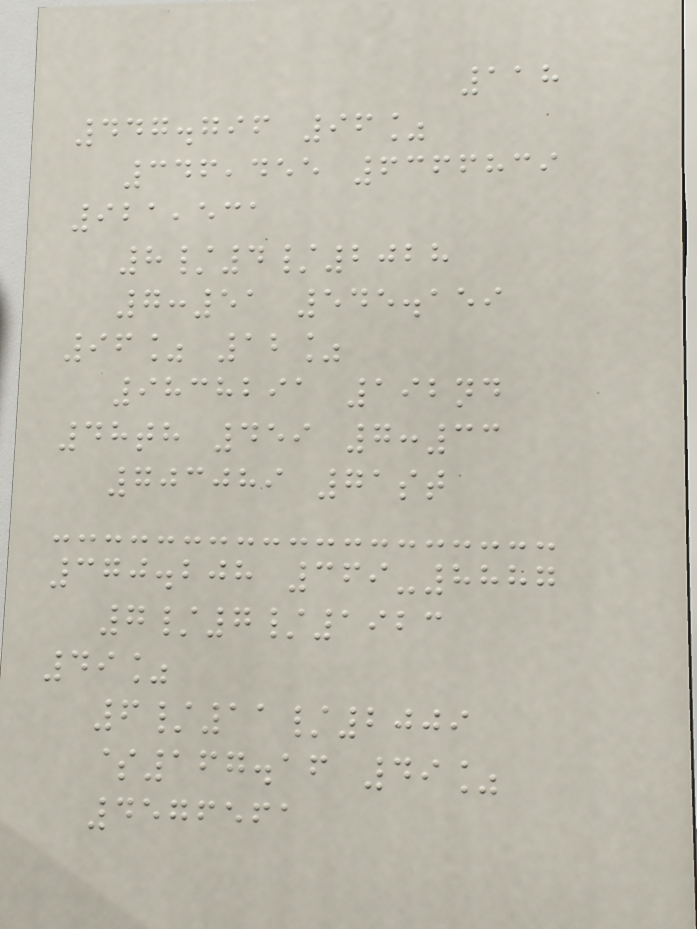118
447.796 96%
346,455 6366839
921,531
8/4/2028
7:51 545.159
96% 12%
9838291 192nd
48th 459 7:33
703089 71st
370.208 369-8887
7/7/1923
49%
6/11/2009
$167.16 49%
4576561
